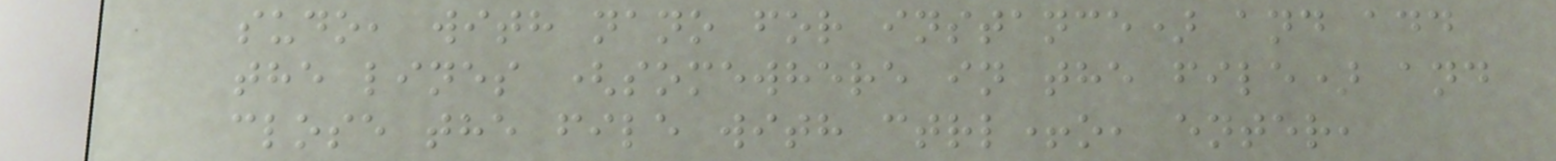sudo, with nano for instance) and add
the lines (somewhere in the file) and
close the file with ctrl+o, enter,
